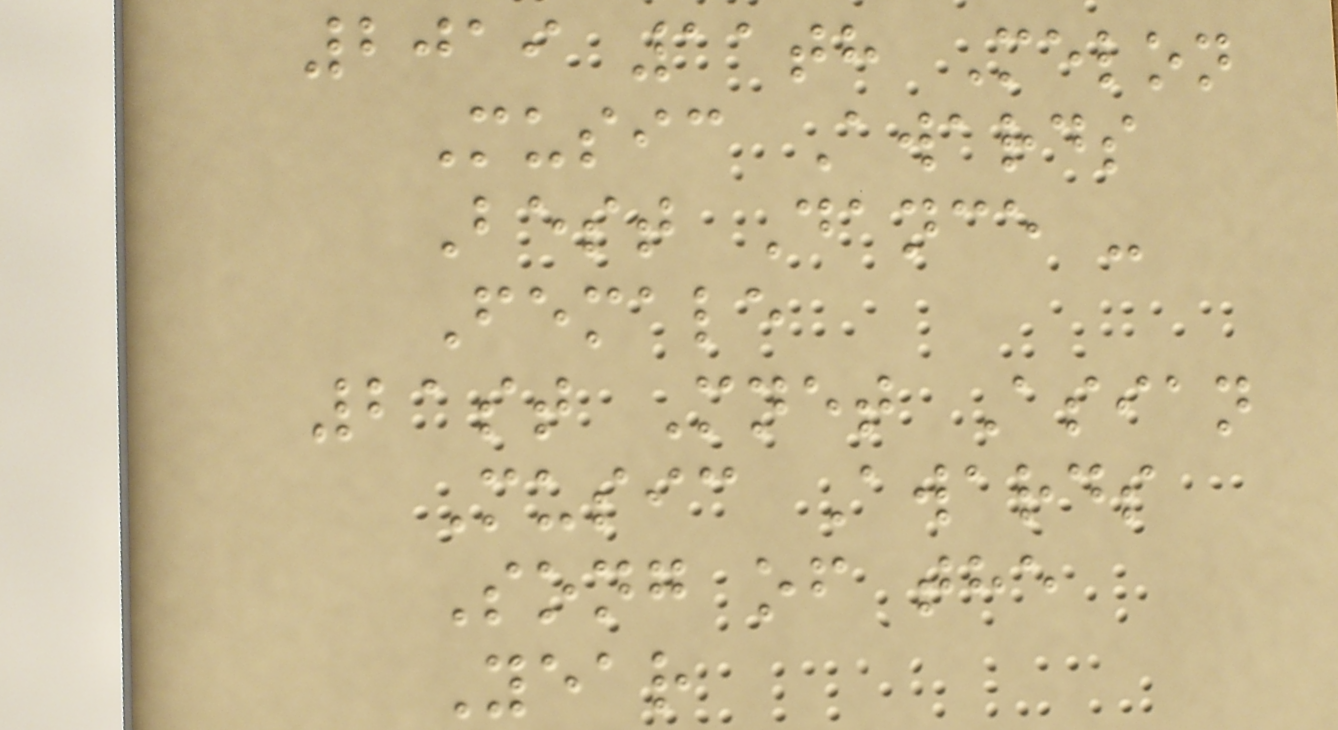2019 11th Melon
Music Awards
Best Dance -
Female
21st Mnet Asian
Music Awards
Song of the
Year
